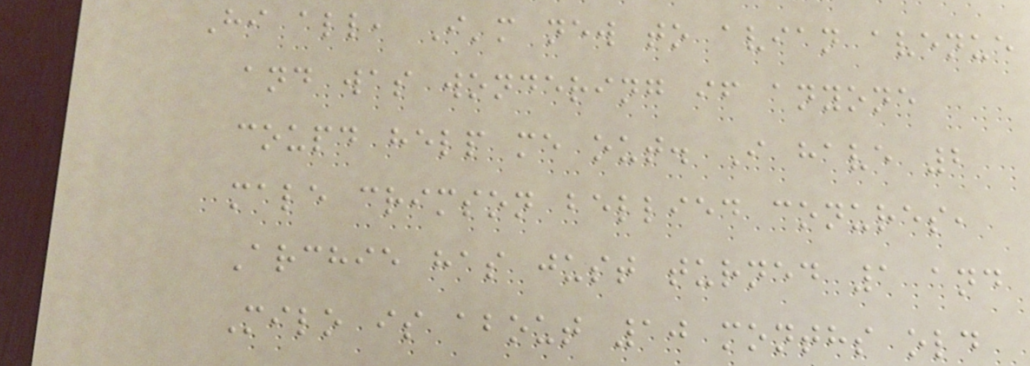Hi all, I'm new to avian avenue
and was wondering if anyone
coupd help me out. I have 2
male crimson bellied conures,
Archie has just turned 1 and
Milo is about 10 months old
